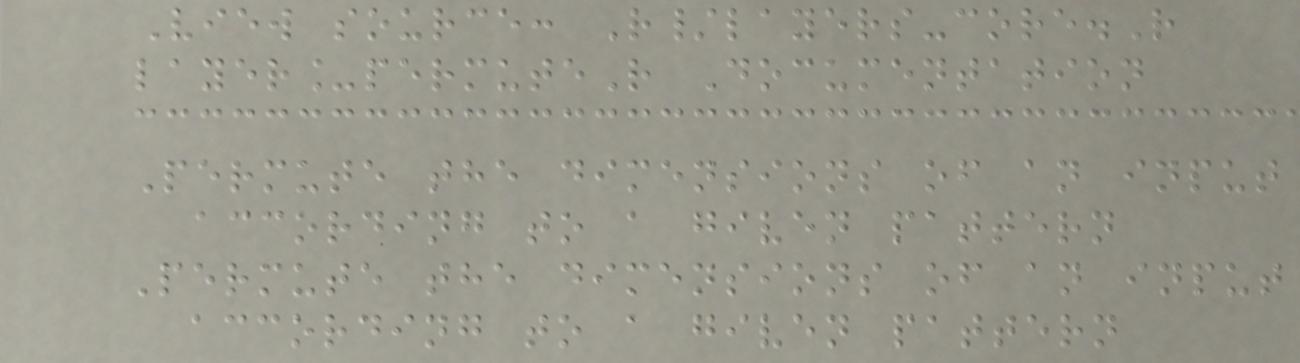View source: R/layers-core.R
layer_permuteR Documentation
Permute the dimensions of an input
according to a given pattern
Permute the dimensions of an input
according to a given pattern
